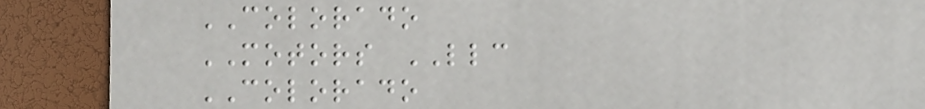COLORADO
MOTORS LLC
COLORADO
